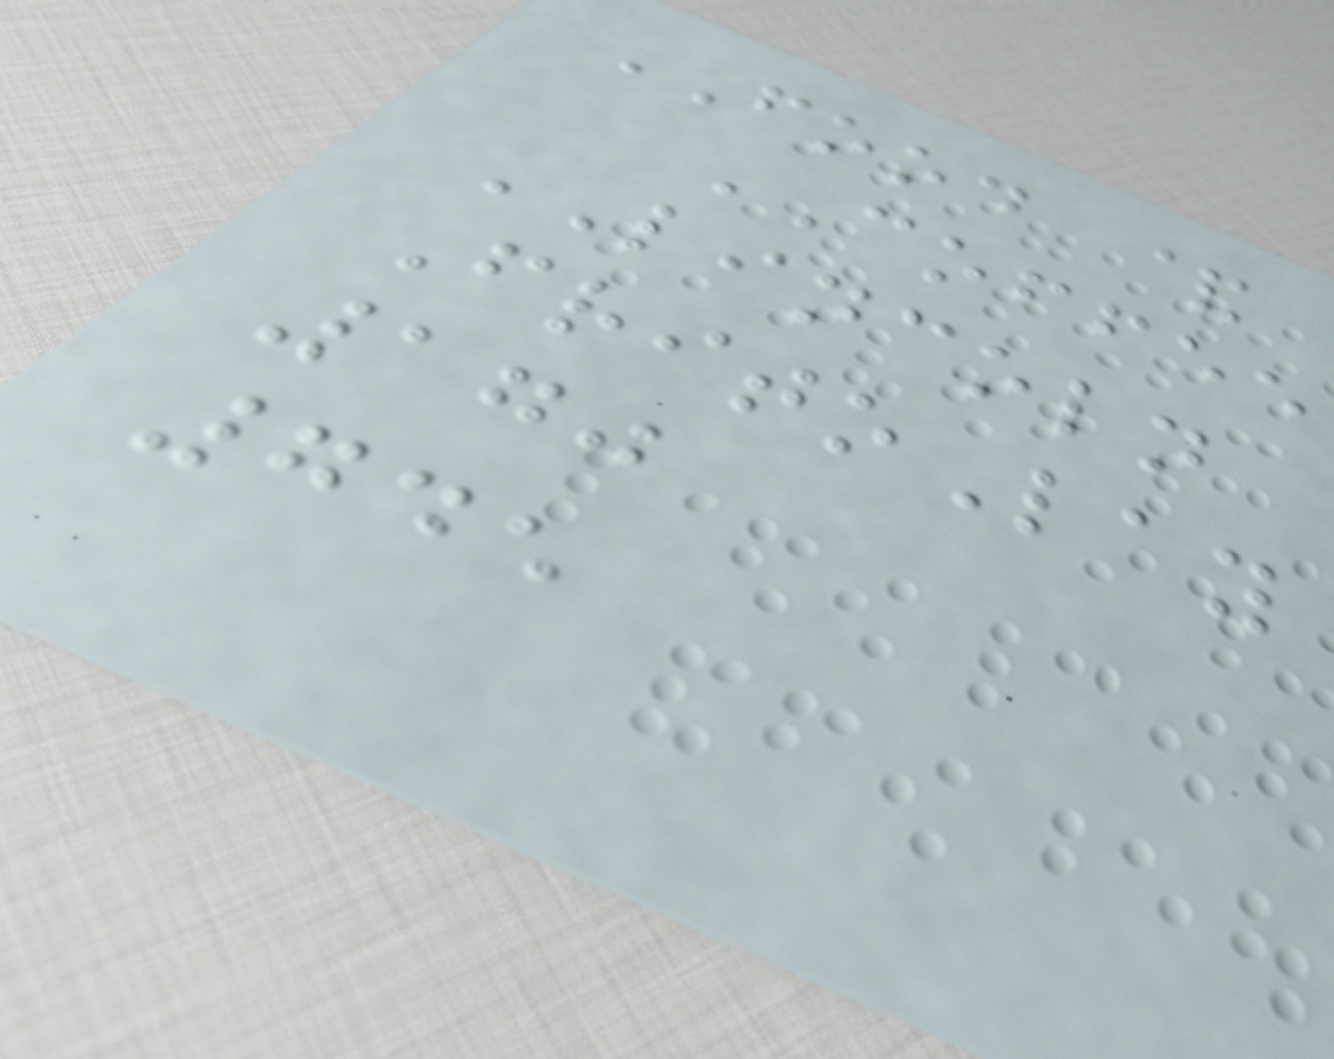FOOD &
COFFEE
LINCOLN
FritoLay
170
745
